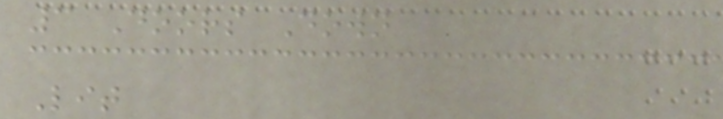3 Doors Down
Lit
